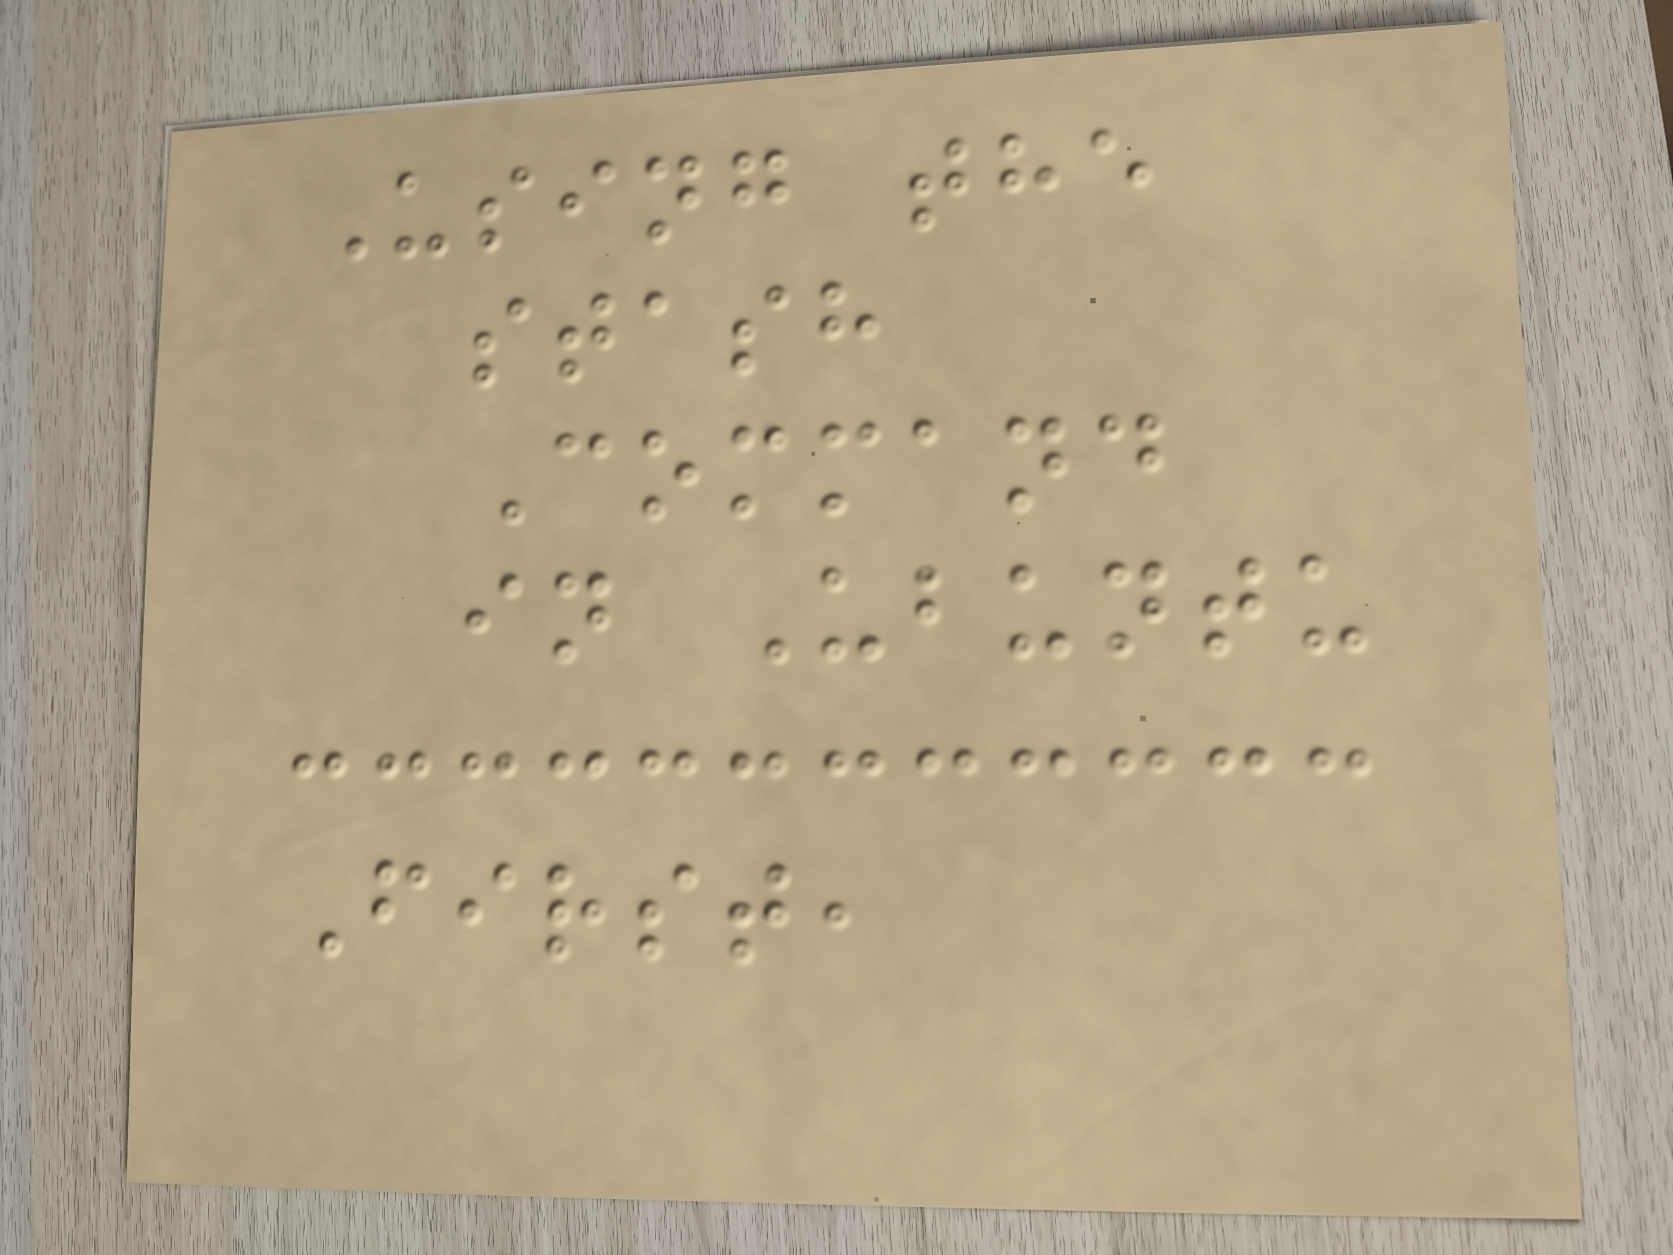Using the
stash
Command
in Ubuntu
First,
